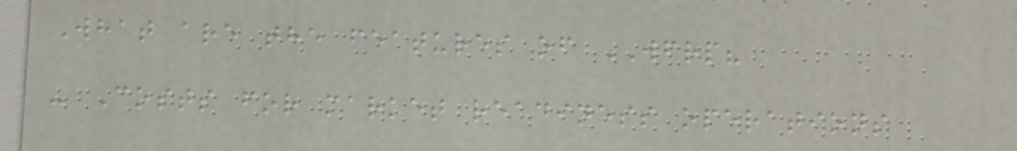What are the features of WFRP?
- Costs for market readiness operations
